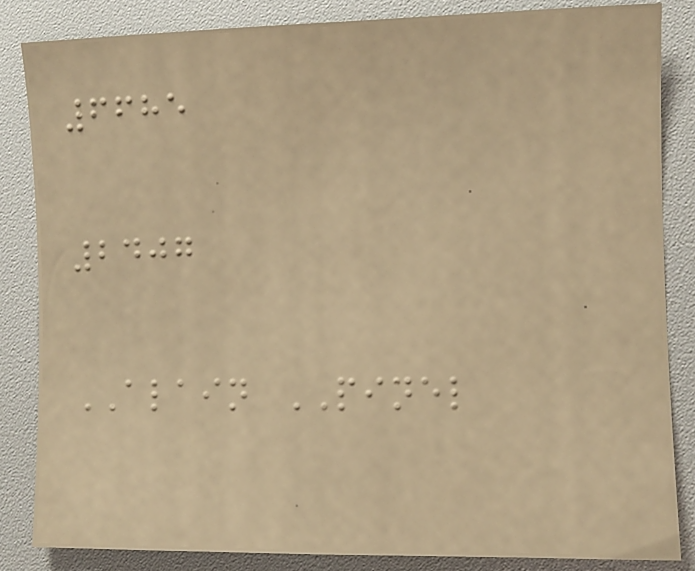6685
2407
ALAIN PINEL
